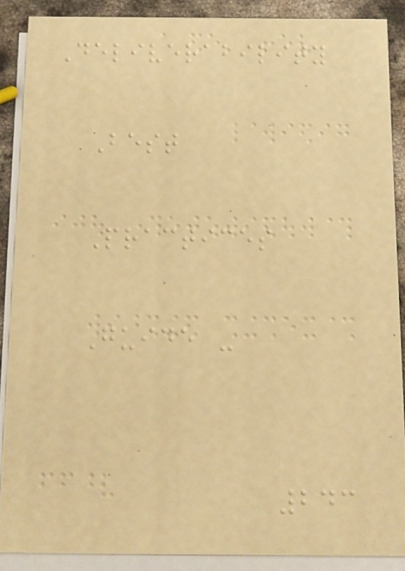Deliverability
Best
Practices
Guide -
243
